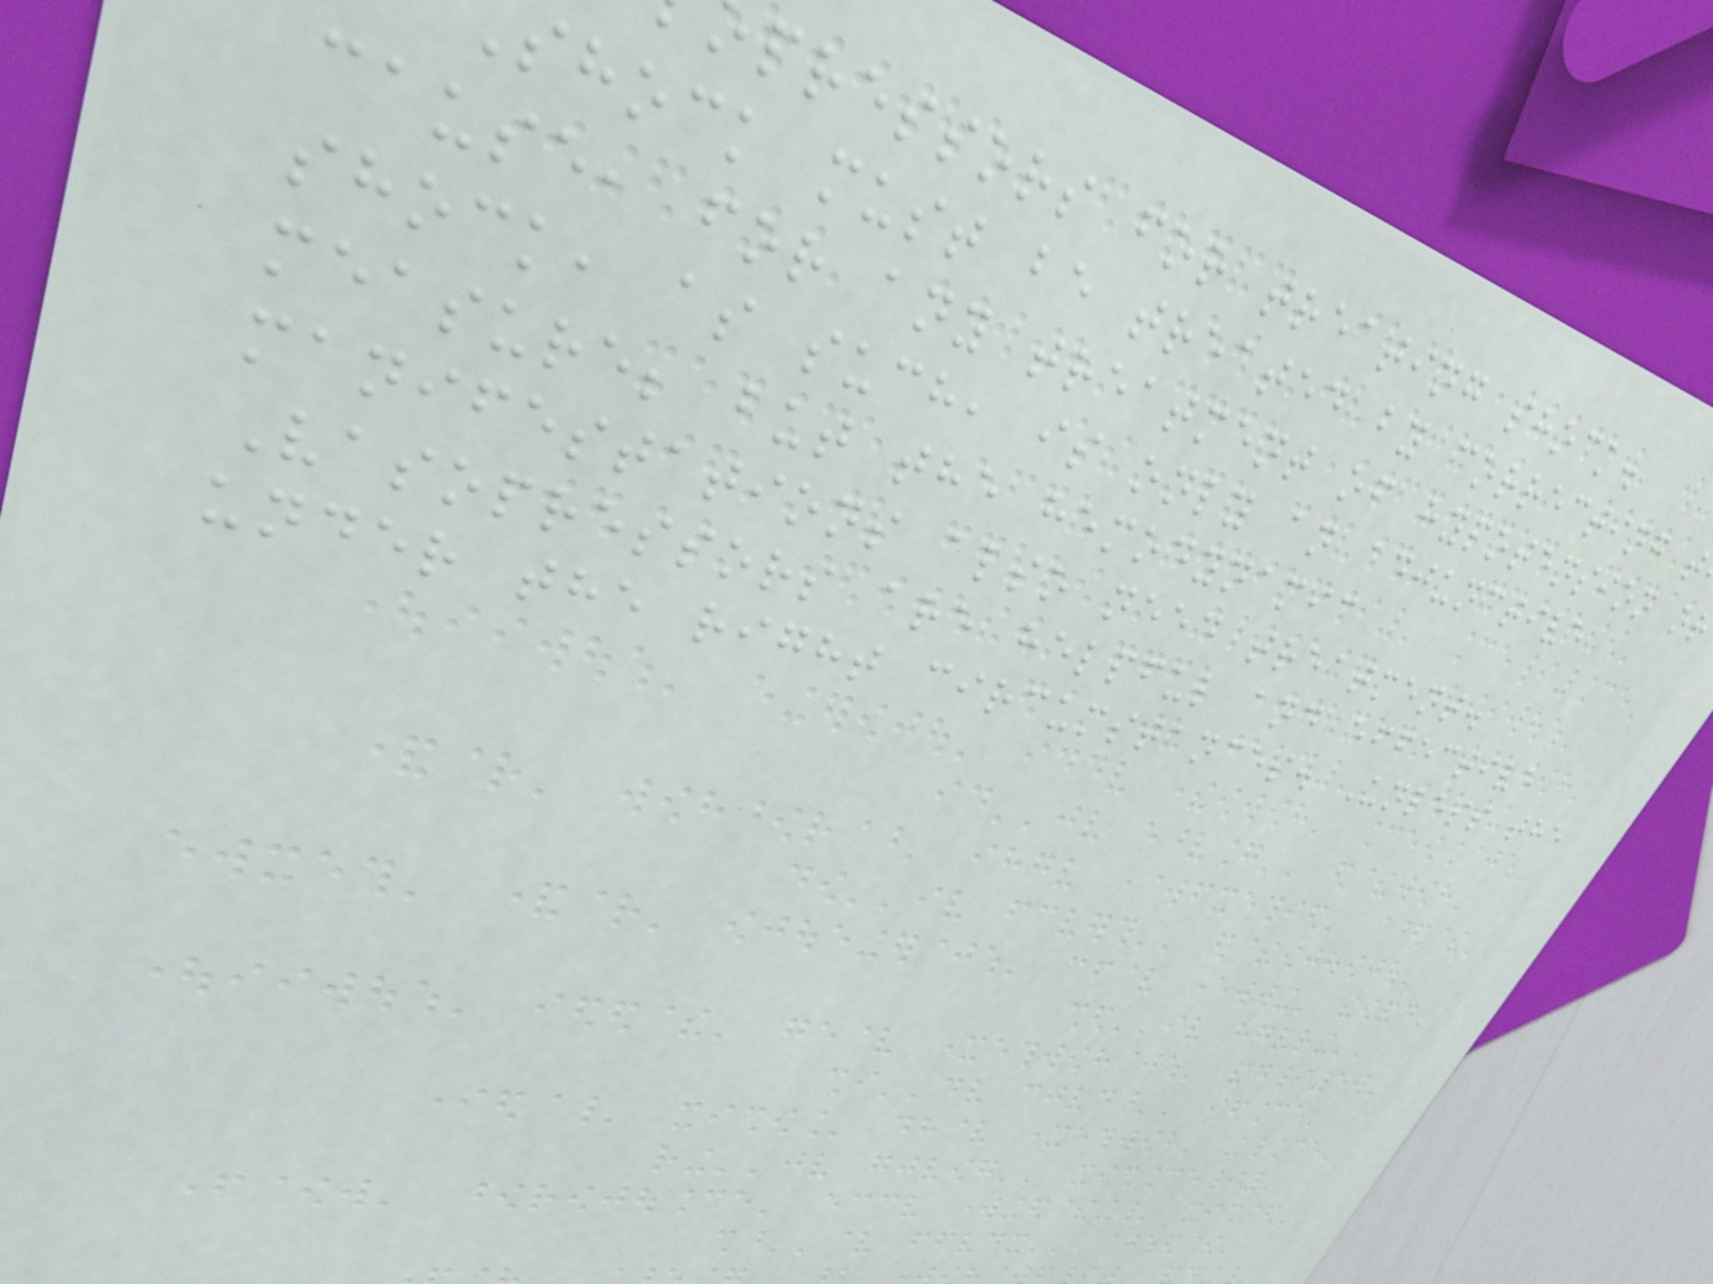pressors for treating shock.
shock must be treated by correcting t
cause, for any treatment of hypotension o
shock, as such, is only an adjunctive
measure; but the hemodynamic
manifestations also need treatment.
Vasopressors are helpful and effective
under the right circumstances. Unless the
